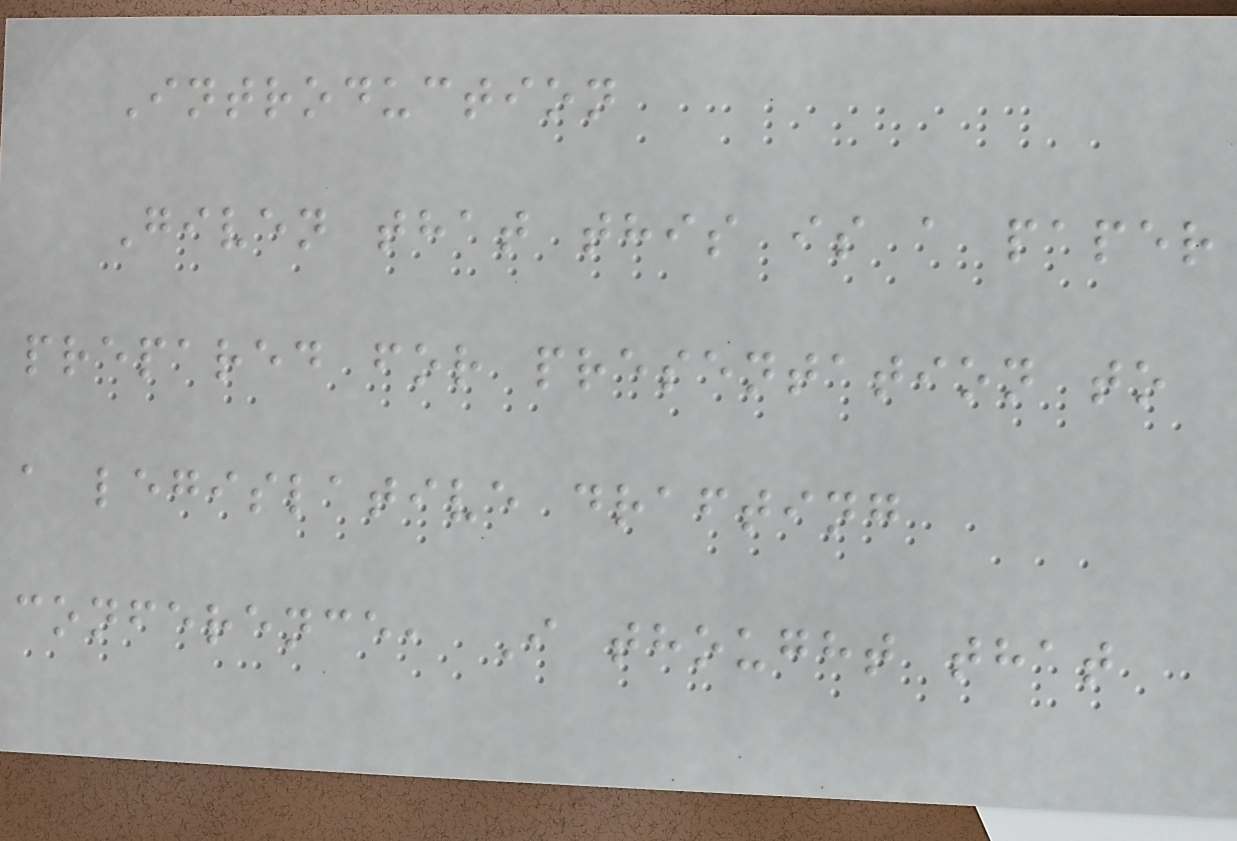Introduction
Given that this is a paper
prepared for presentation to
a legislative drafting
conference, I thought that
